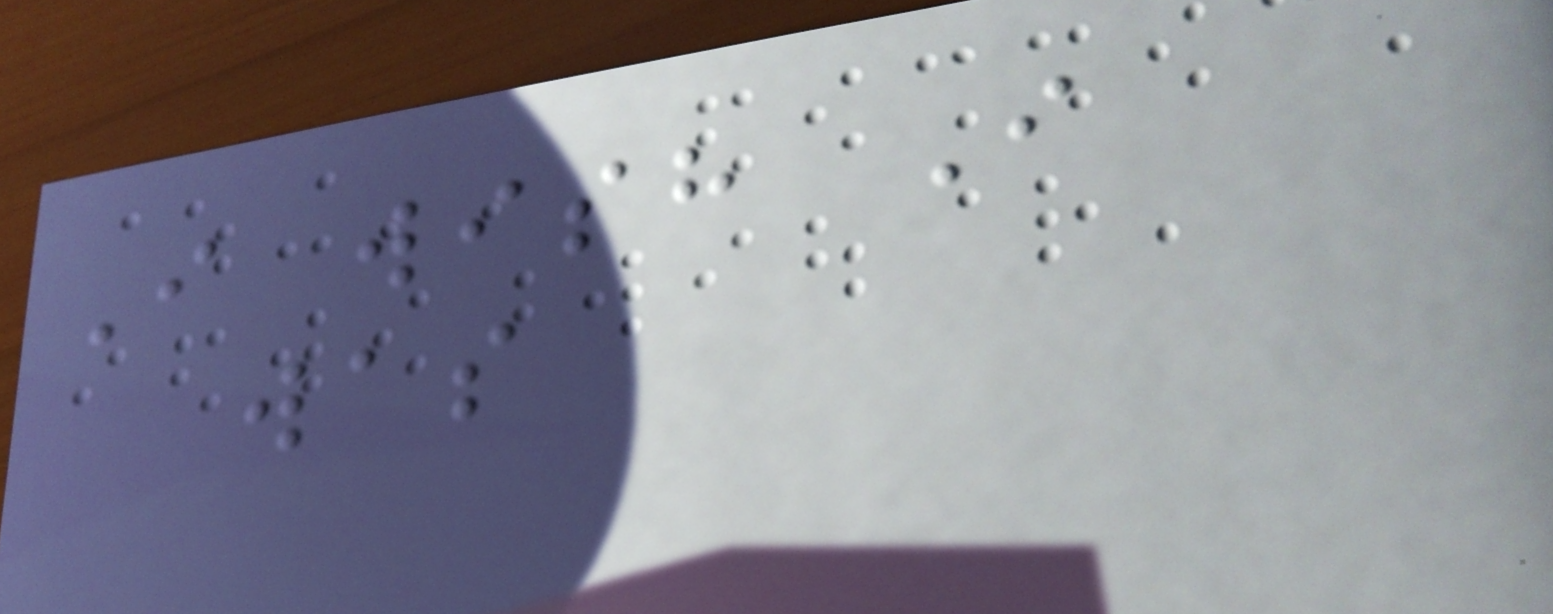I wish I
was
